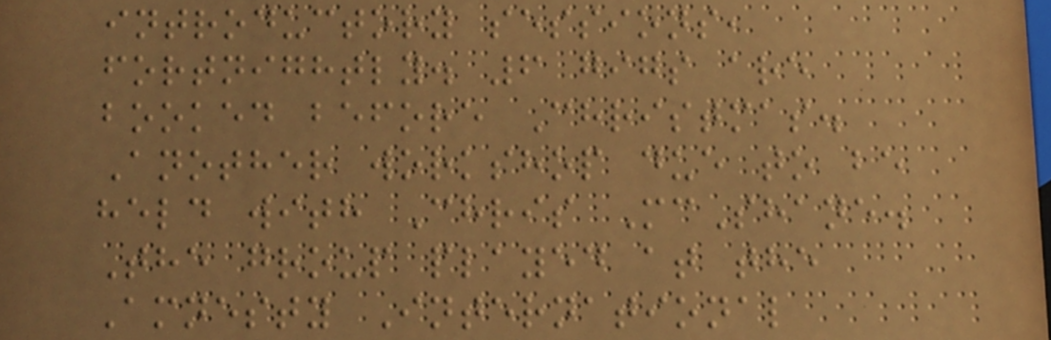introductory sessions,
fortnightly. 6 gigs are
booked before Christmas.
Another workshop due to be
held with Chris McShane.
The group played at the
Amnesty International
